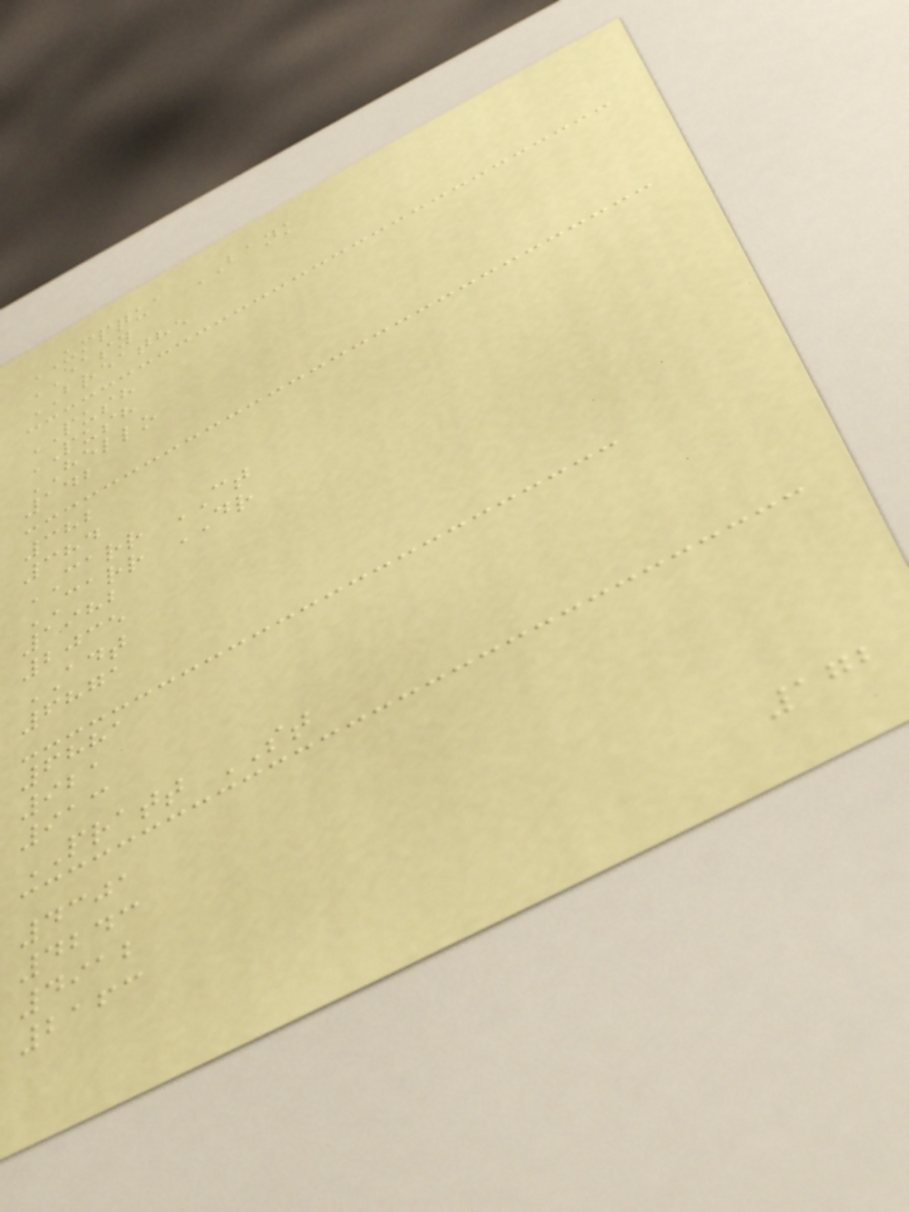UMPQUA BANK
EASY
BREATHE
PUSH
PUSH
HELLO
142
382
384
CARR CT
CARR DR
1982
2035
ADT
6871
6881
921
913
PRATT ST
4301
4243
4912
2163
172
